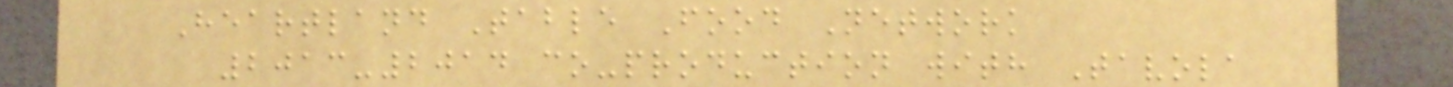Heartland Table Food Network
2013-2014 co-production with Tavola
